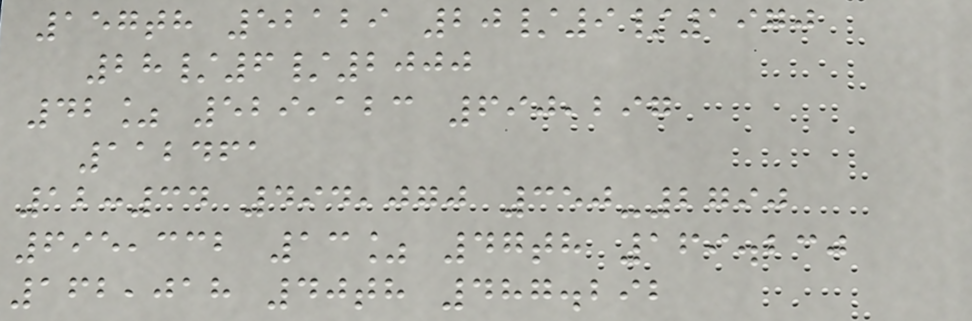157th 52129 20/9/1970
28/6/2000
42% 529,123 690,297
112461
12:34 494,070 350-2790
695,332 13% 47th 169.230
162,018 40th 487.292
